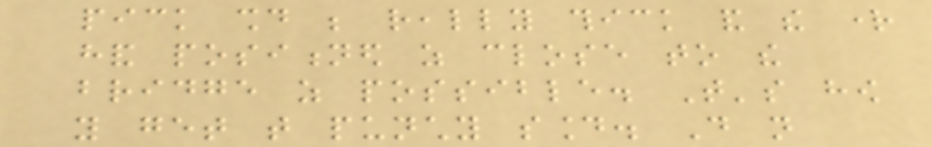pick should be really thick and the right
hand positioned as close to the
bridge as possible. That's how
you get that punchy sound. Do not
